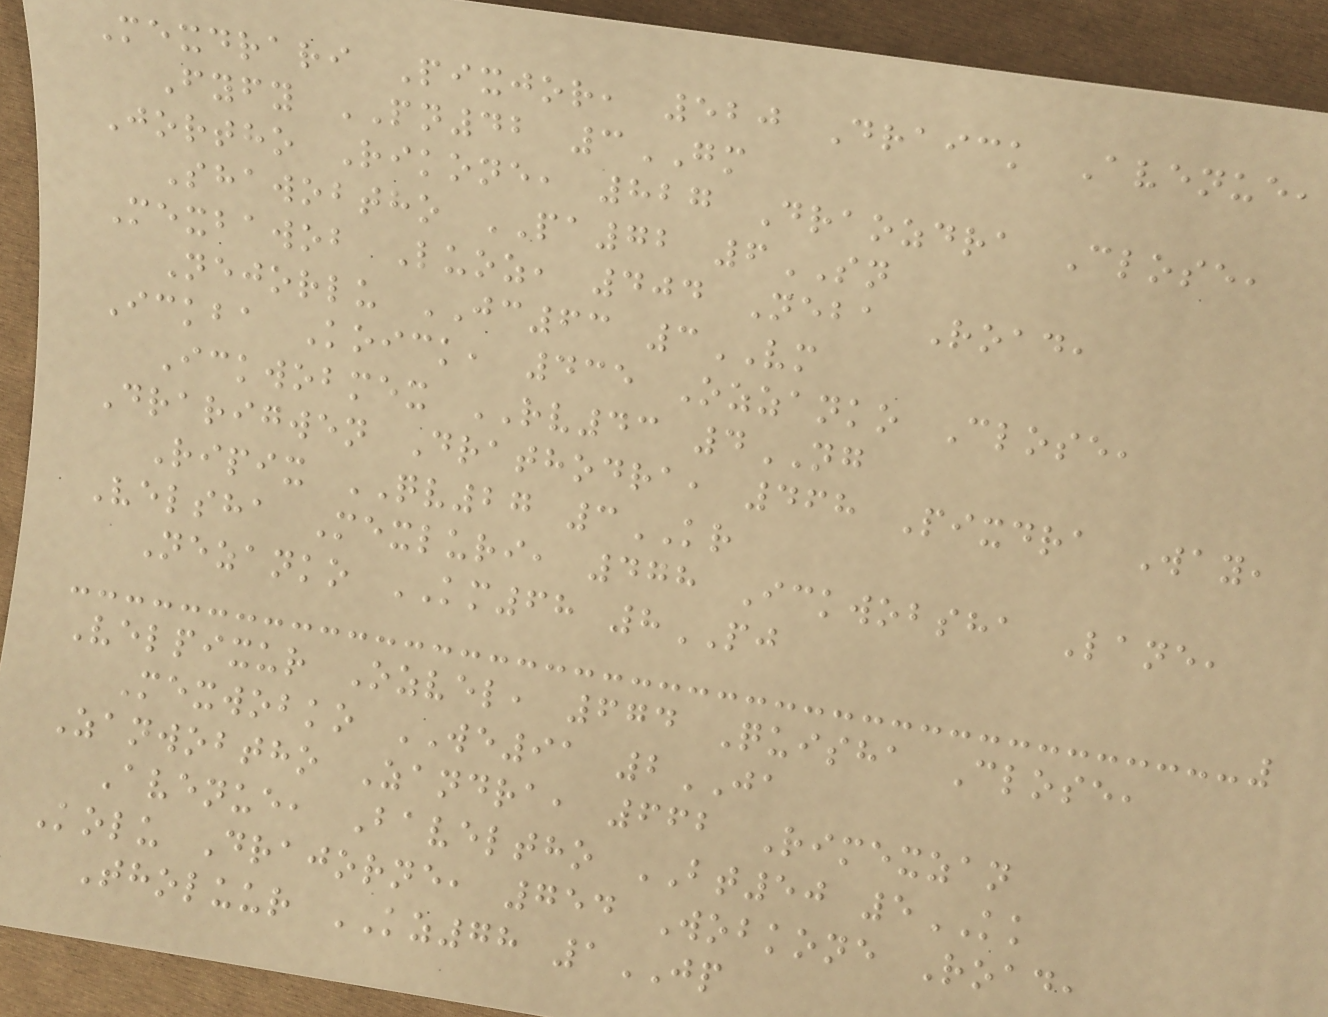Mexdrari Pixjor, 520 Draick Avenue,
Fyfy PN42 3GM
Jortho Rikone, 827 Draozdra Close,
Shawobtho PA72 6SN
Mexbawob Luoz, 404 Neba Road,
Nejorlu JC63 3VM
Ickba Koick, 435 Ozzanko Close,
Ickwobmex RV43 4NG
Drarigwen Drathodra, 468 Pixdra Way,
Ripix QV27 3KR
Velsha Mexluri, 478 Ickwobsha Lane,
Nezanko KM68 8PJ
Velpixur Ozvel, 674 Quisha Close,
Mexwobko WE91 2JA
Zanwobtho Zandra, 662 Rimexzan
Avenue, Baveltho BT50 5KK
Kolu Drajorne, 754 Wobkone Road,
Tholuur KZ78 1JP
